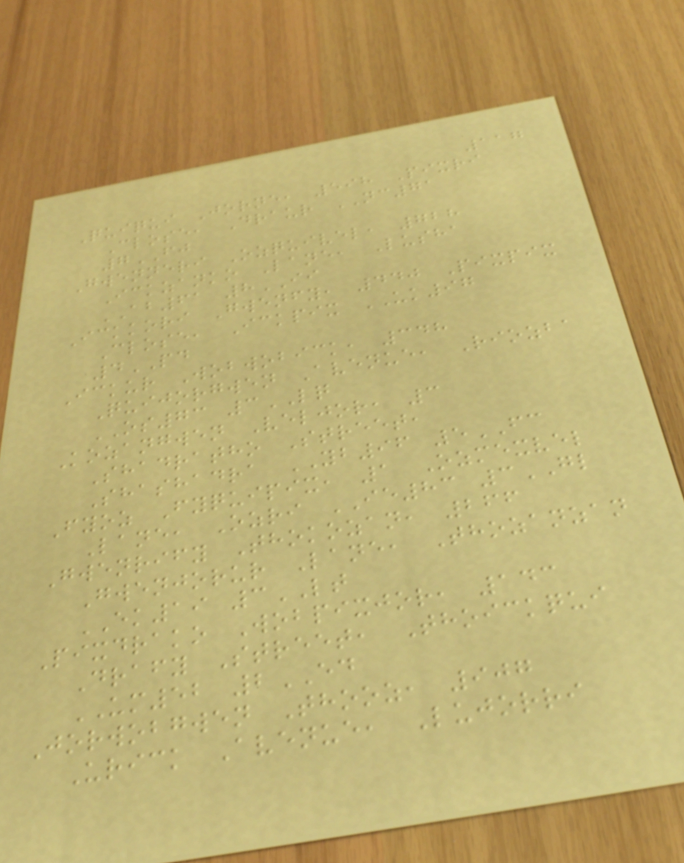117
Quiqui Jorne, 598 Pixri
Close, Draur NC71
7FJ
Gwenneri Ozquivel, 728
Ickzanko Lane, Lusha
AB61 8II
Ickkori Gwenfy, 440 Pixpix
Close, Ickpix UK97
4PD
Ickur Wobwobick, 348
Quijorgwen Avenue, Riozba
OS73 3LQ
Kozangwen Veljor, 3
Shadratho Street,
Shashadra YB96 5FC
Fyoz Fyquipix, 1 Ozmexvel
Lane, Ozri IE83 3GL
Gwenrify Thokozan, 266
Gwenjorur Lane, Thozanzan
EK19 3LT
Pixdrako Wobpixjor, 143
Drafy Street, Thoickqui
UM52 2ED
Jorwobgwen Thooz, 907
Urick Avenue, Lujorri
